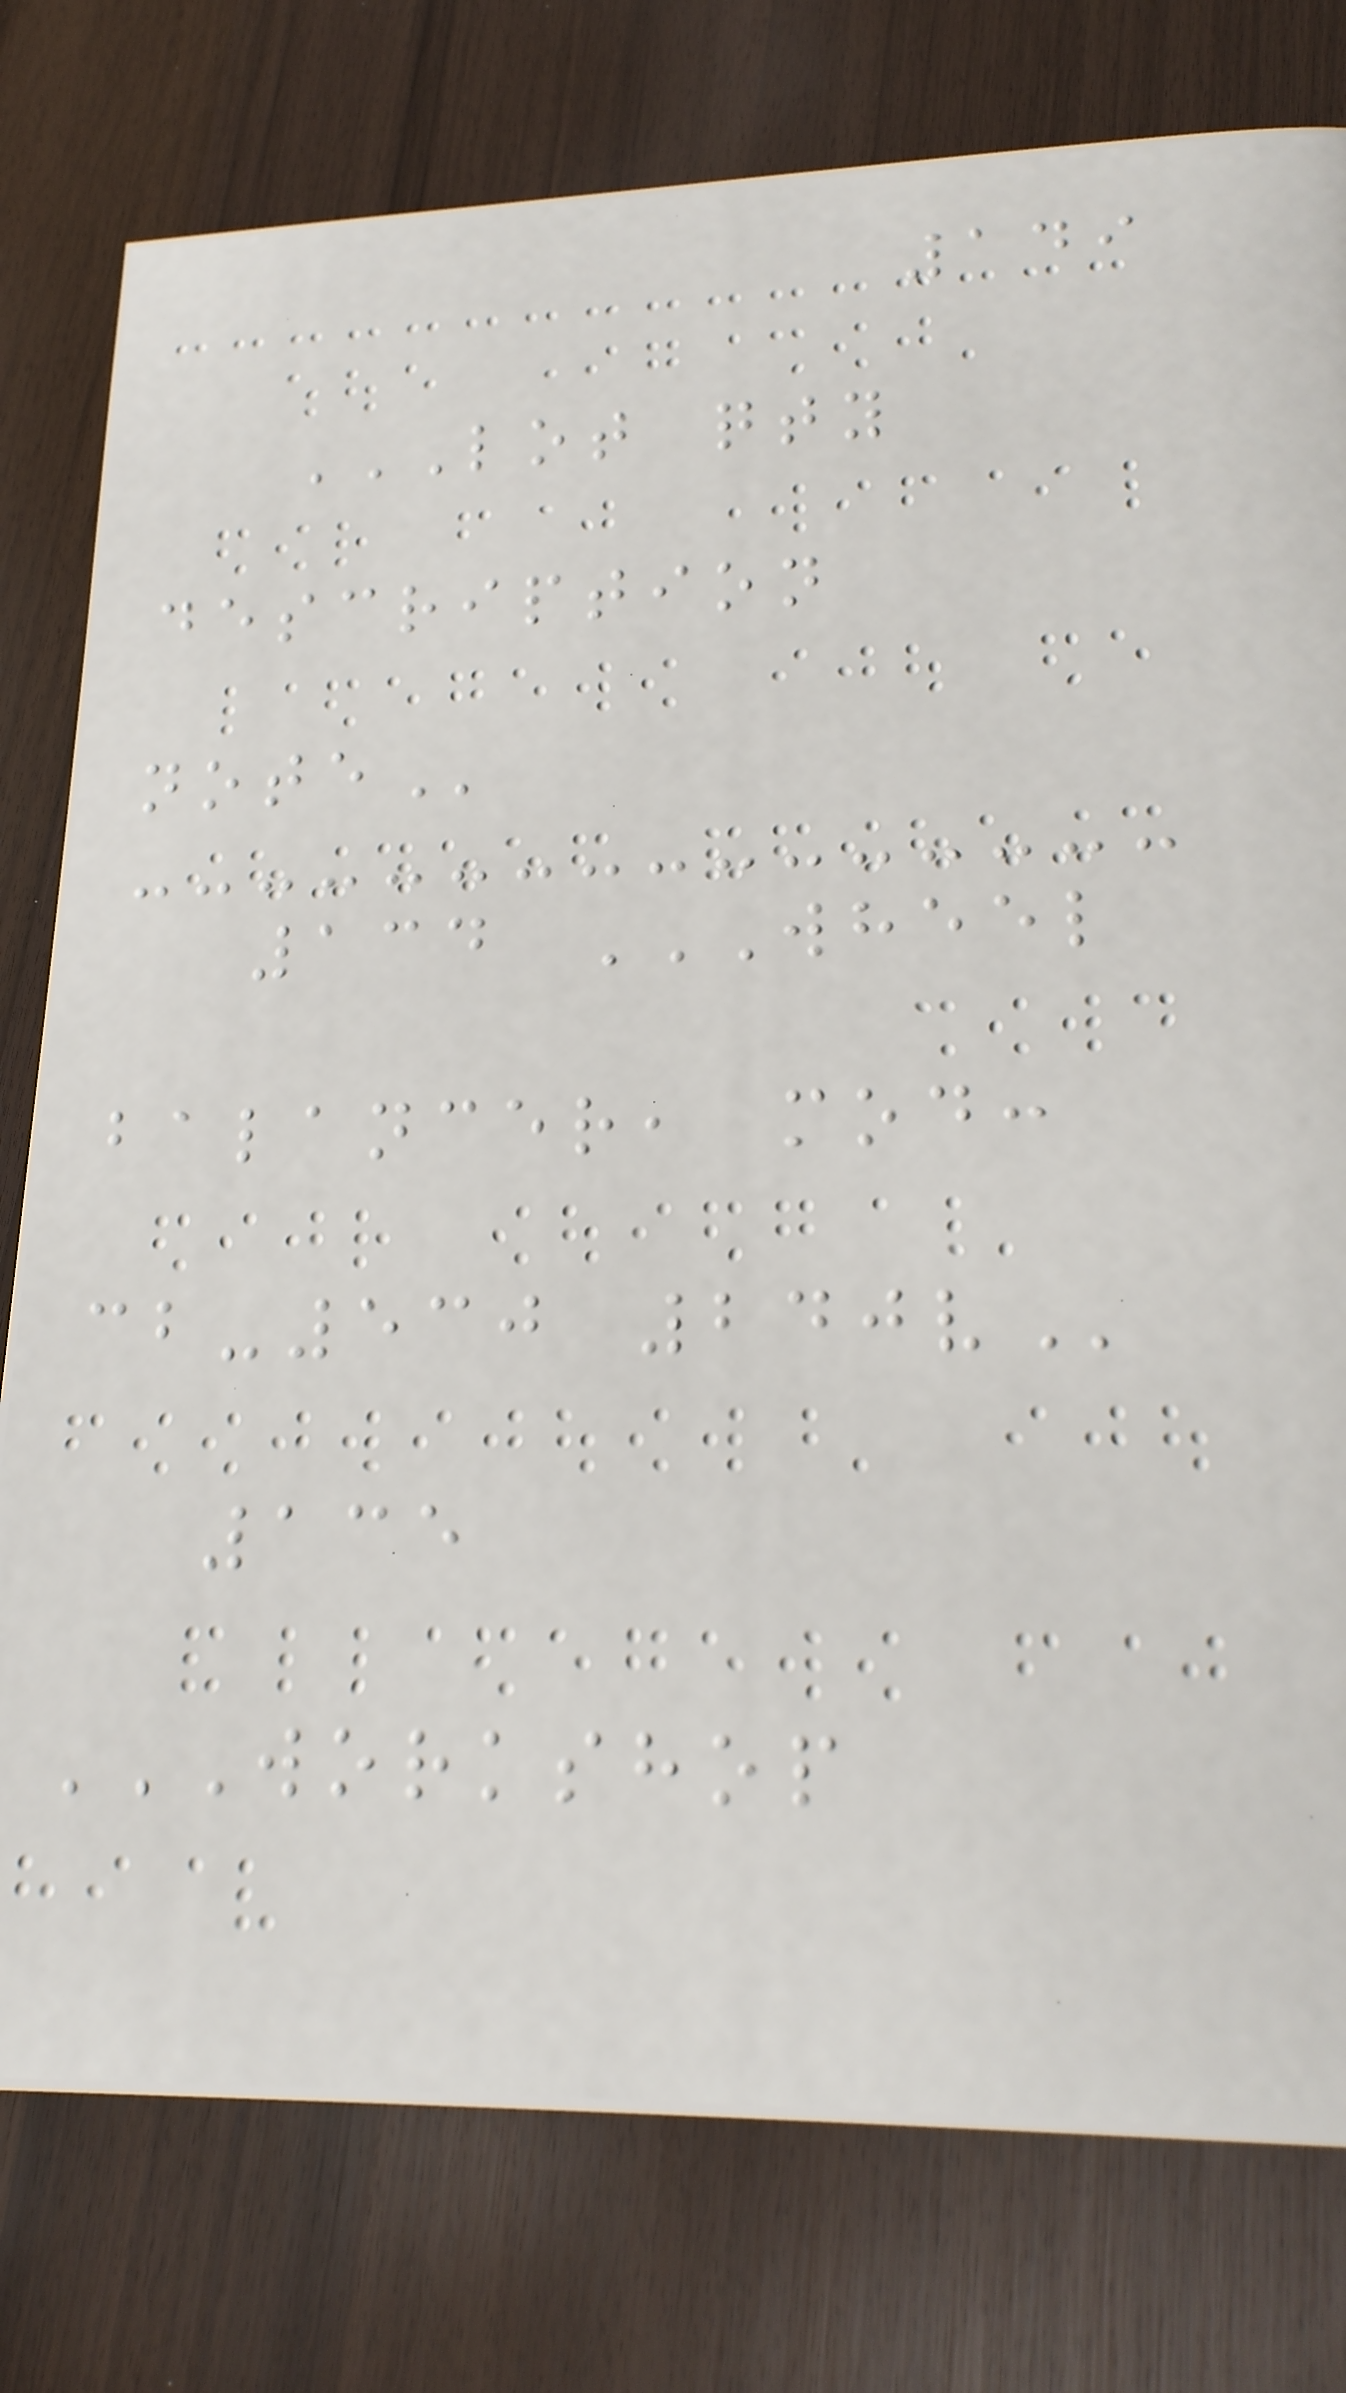149
LOT QTY
DESCRIPTION
NOTE
134 WHEEL
BALANCER, MOD:
CB-530 240V
135
WORKSHOP
